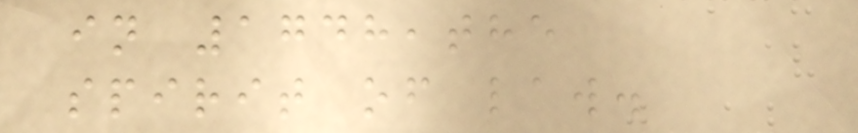in 1748,the
spirit of law.
